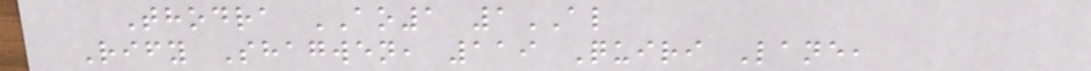Thodra AO1 1AL
Rify Shagwen, 119 Quiri Lane,
